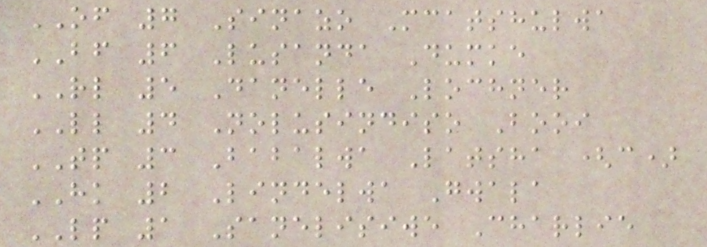OF 7 Sinazo Mcatshulwa
BF 6 Lusanda Dumke
RL 5 Danelle Lochner
LL 4 Nolusindiso Booi
TP 3 Babalwa Latsha (c)
HK 2 Lindelwa Gwala
LP 1 Sanelisiwe Charlie
